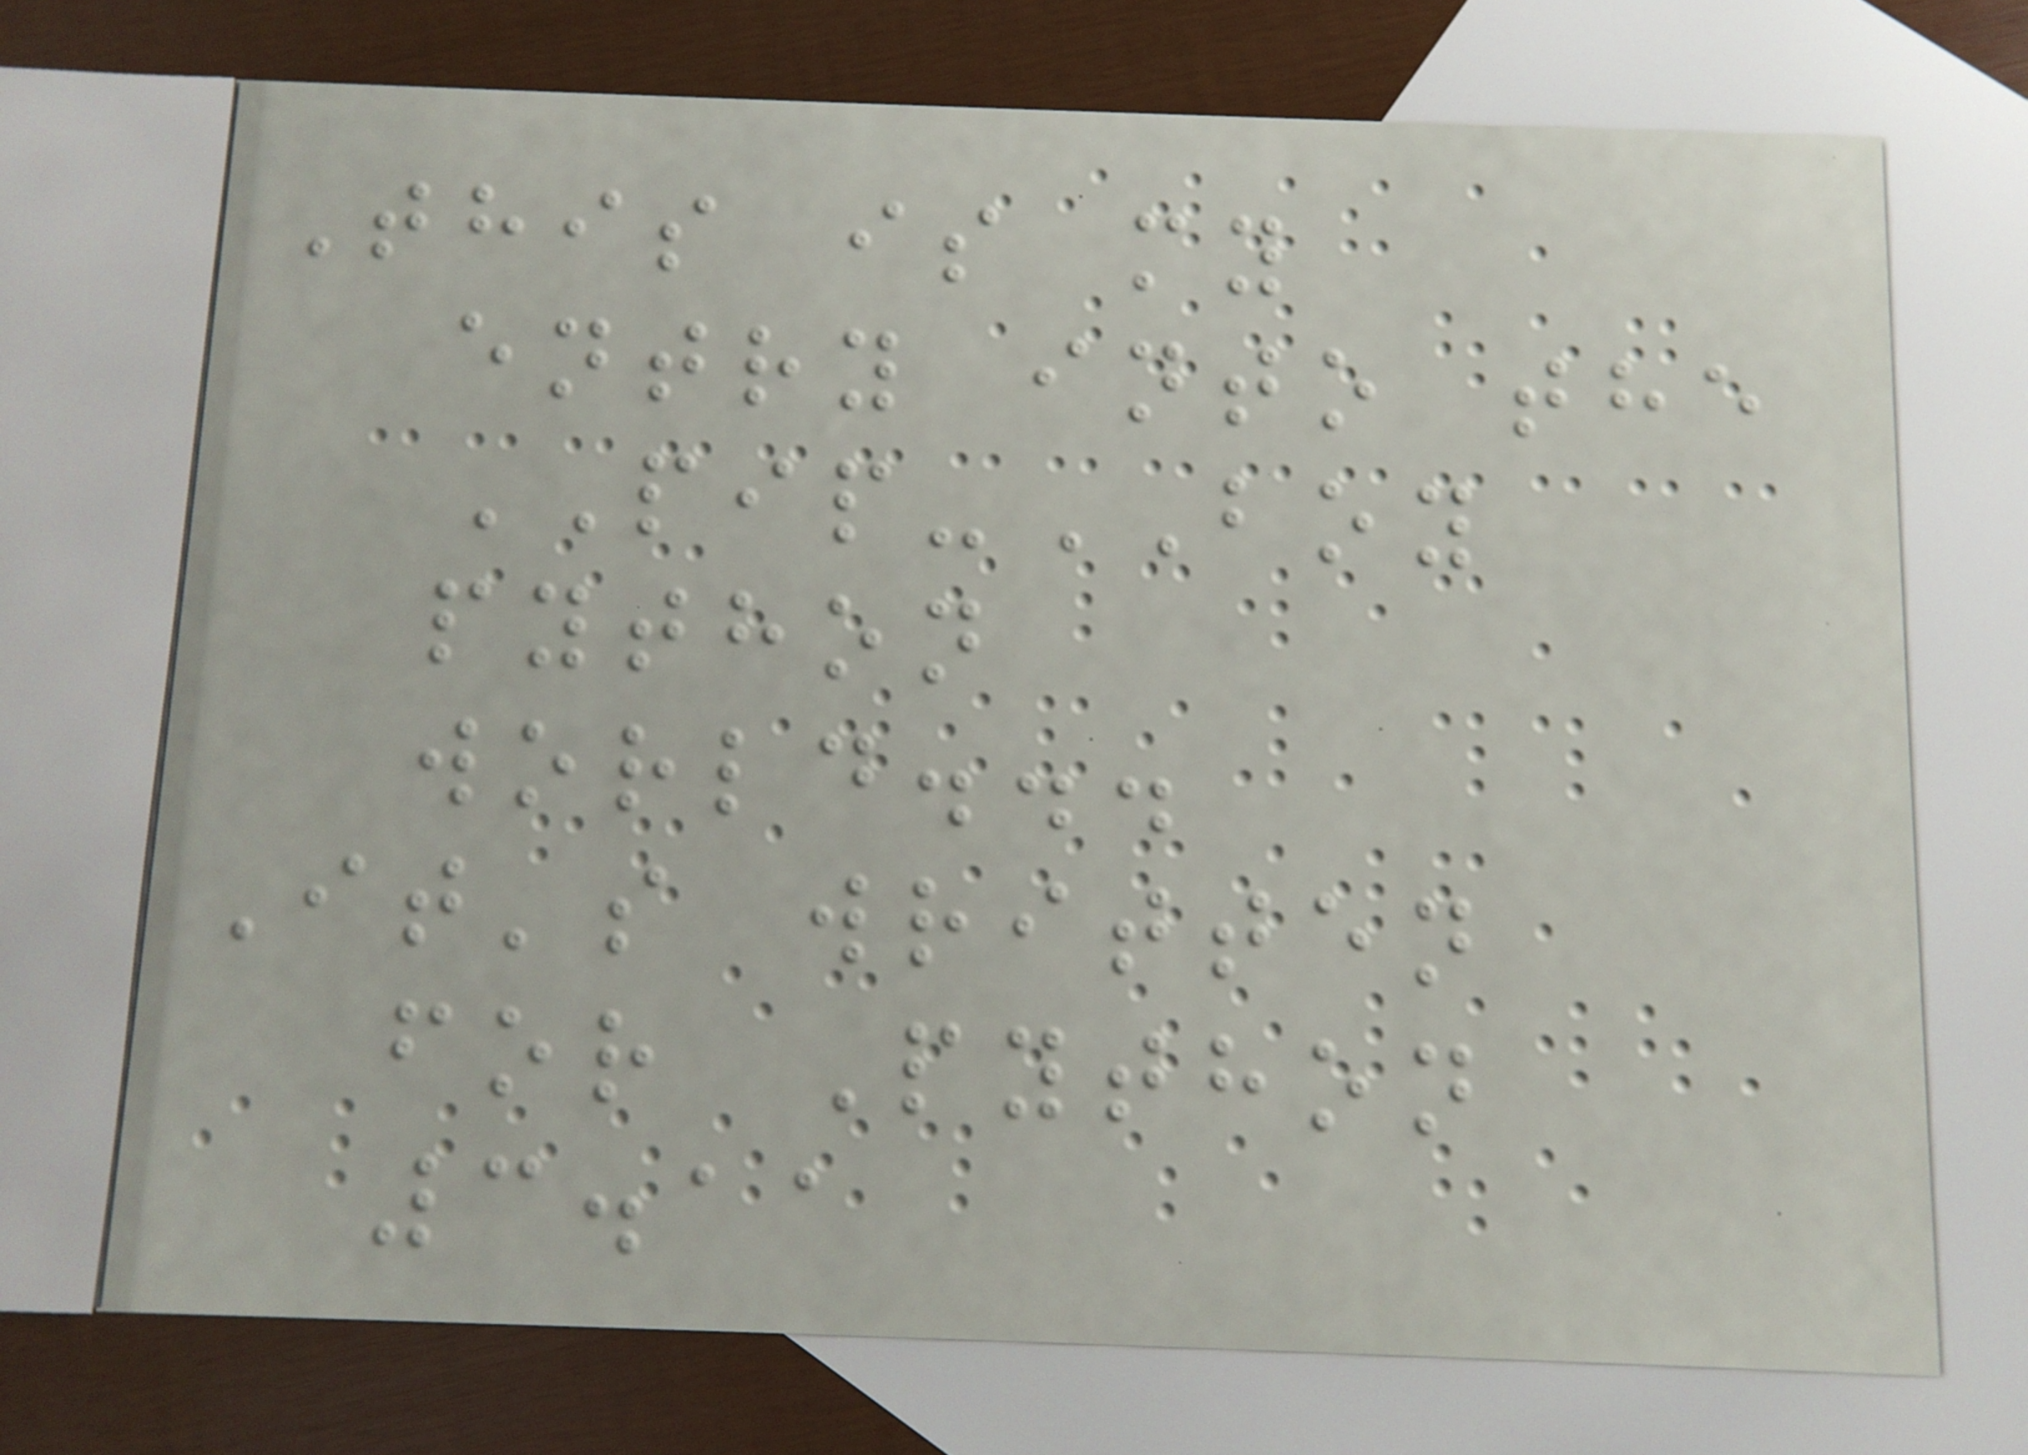This is my
entry into the
PIP-BOY
python
world...
It's written
for Python
3.11
